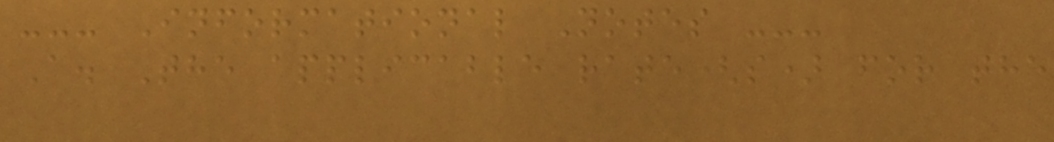--- Informational Notes ---
A. The applicable rate(s) for the
